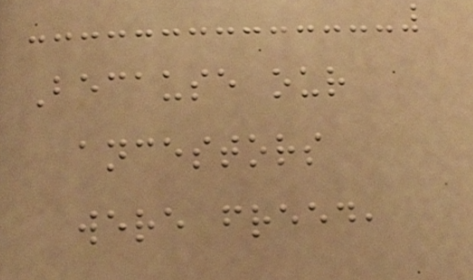Because our
ancestors
were freed,
